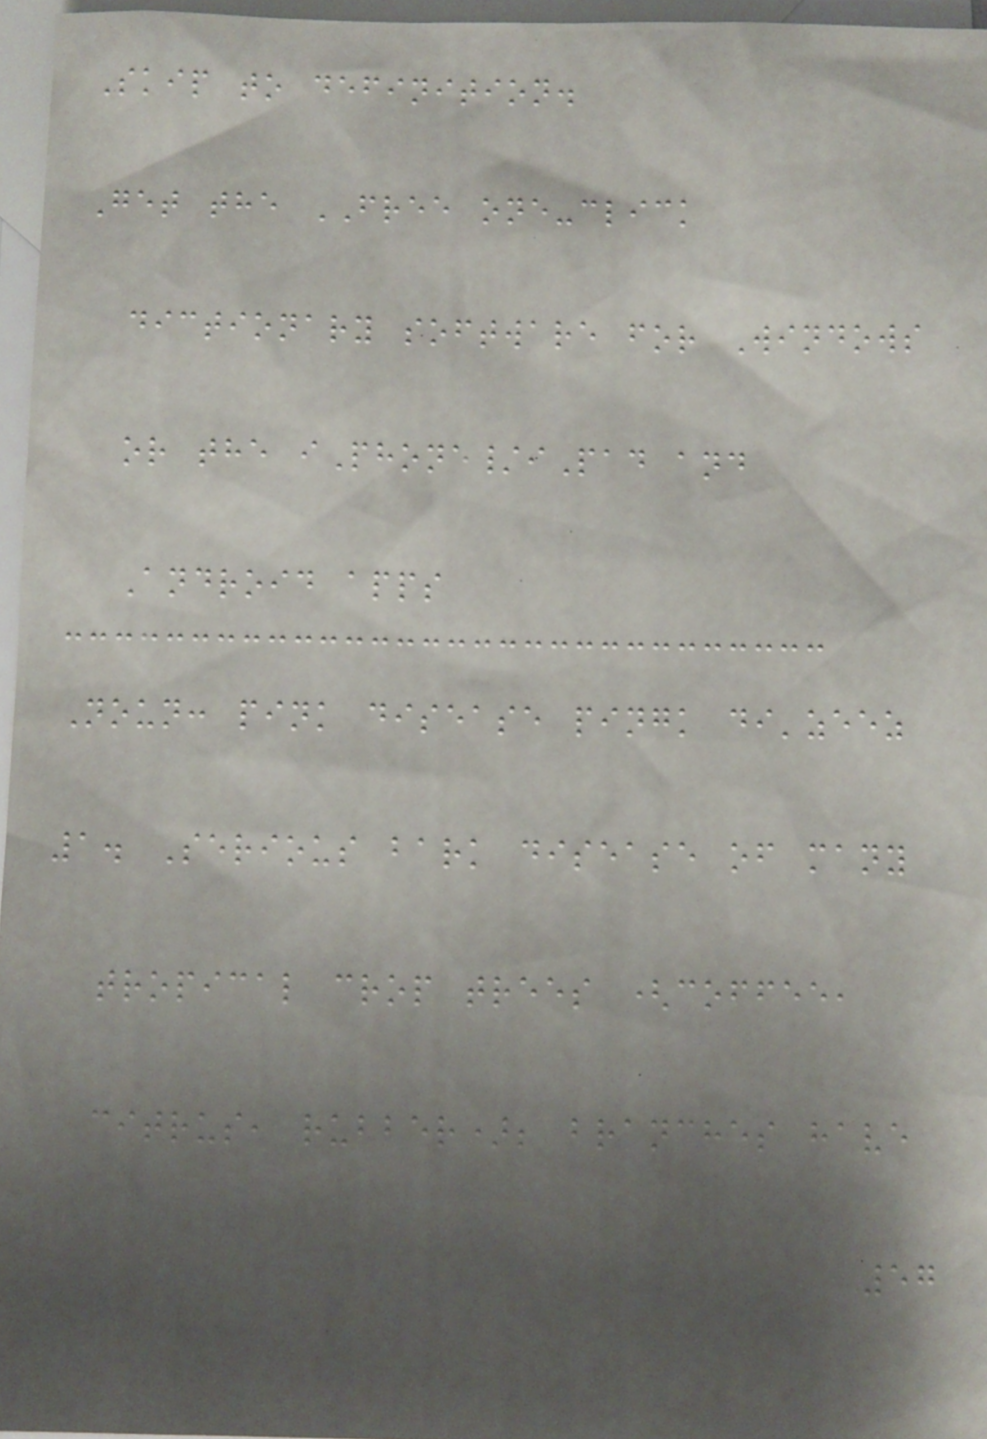Skip to definition.
Get the FREE one-click
dictionary software for Windows
or the iPhone/iPad and
Android apps
Noun: pink disease pingk di'zeez
1. Serious bark disease of many
tropical crop trees (coffee,
citrus, rubber); branches have
57
